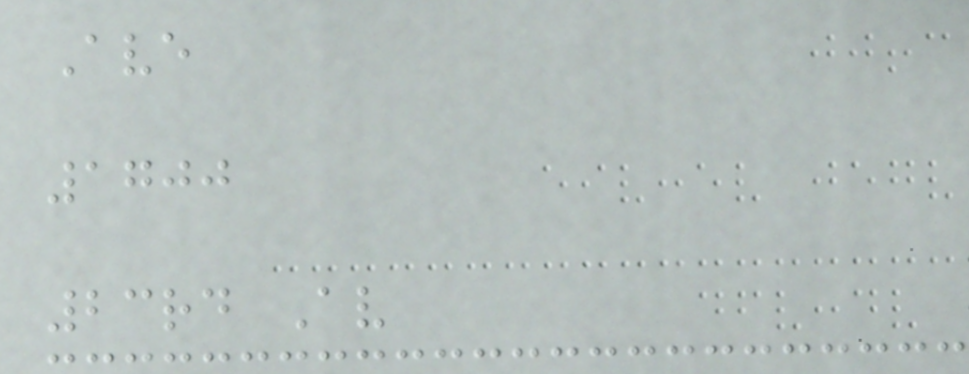Ave
1700
23rd Av
